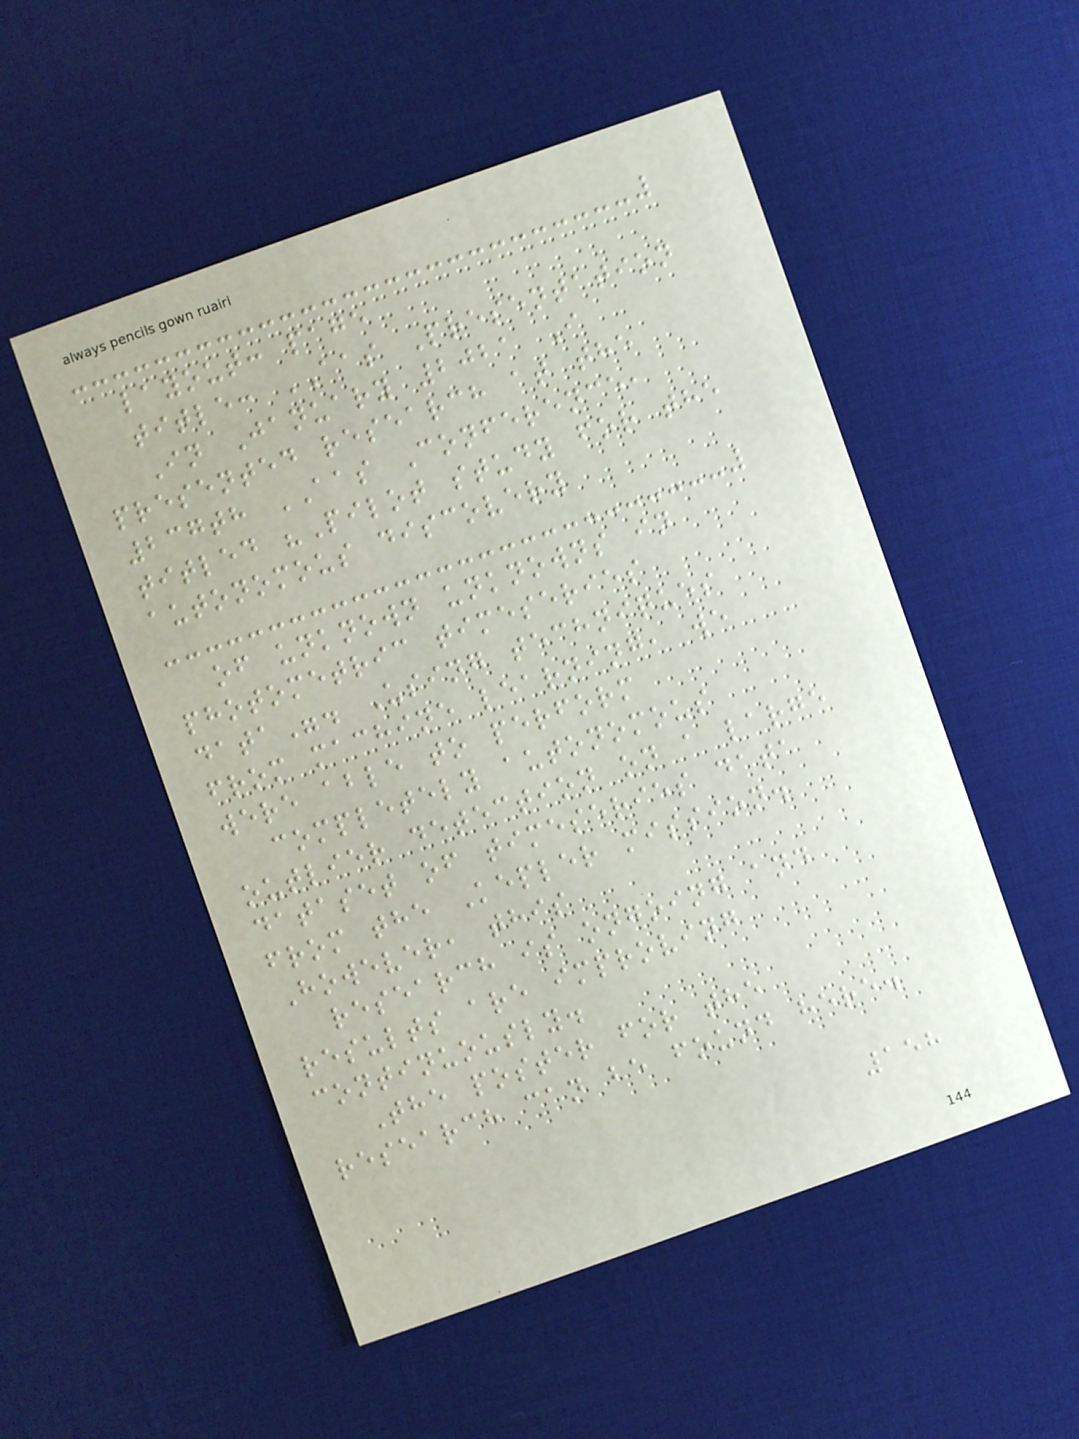layout: page
title: AAS Presentation
In January 2021 I
presented research at the
237th AAS Conference,
titled "Pilot study for the
autonomous discovery
of unknown unknowns in
photometric timeseries
data". Using techniques
from machine learning, we
were able to perform
completely autonomous
outlier detection on a large
dataset of timeseries data
from the Kepler mission.
However, this
research is ongoing and
results are improving
continuously.
The poster for the
research can be found here.
158
